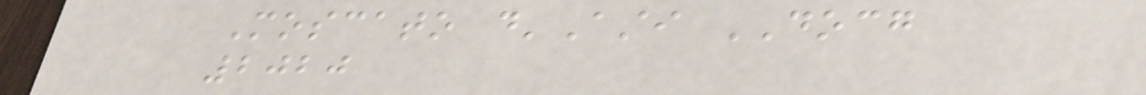Moscato d'Asti DOCG
2020
